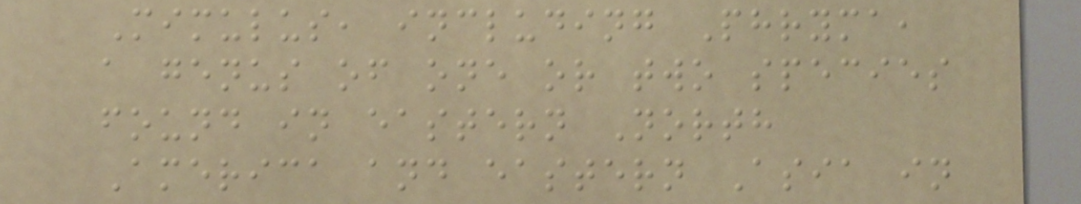Mimulus, including Phryma,
a genus of one or two species
found in eastern North
America and eastern Asia in
